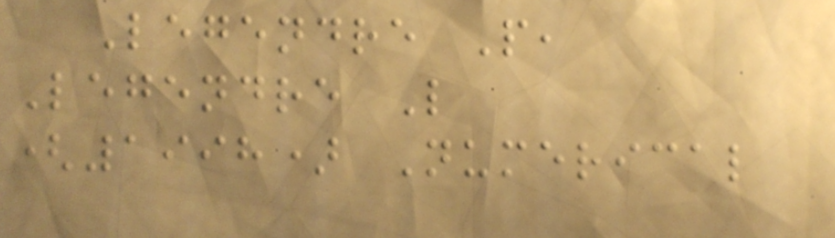Legendre P,
Legendre L
(1998) Numerical
